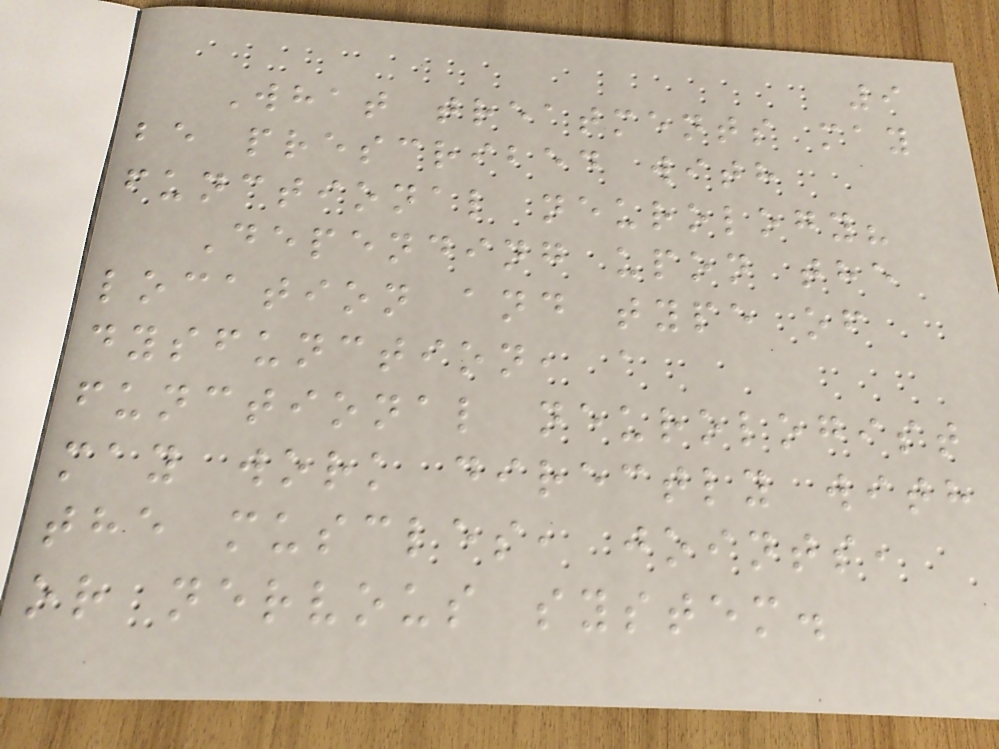9
What treatments may
be prescribed with
functional neurology?
Depending upon the
location and type of
dysfunction, a
functional neurologist
may work directly with
the muscles, joints,
or nervous system.
